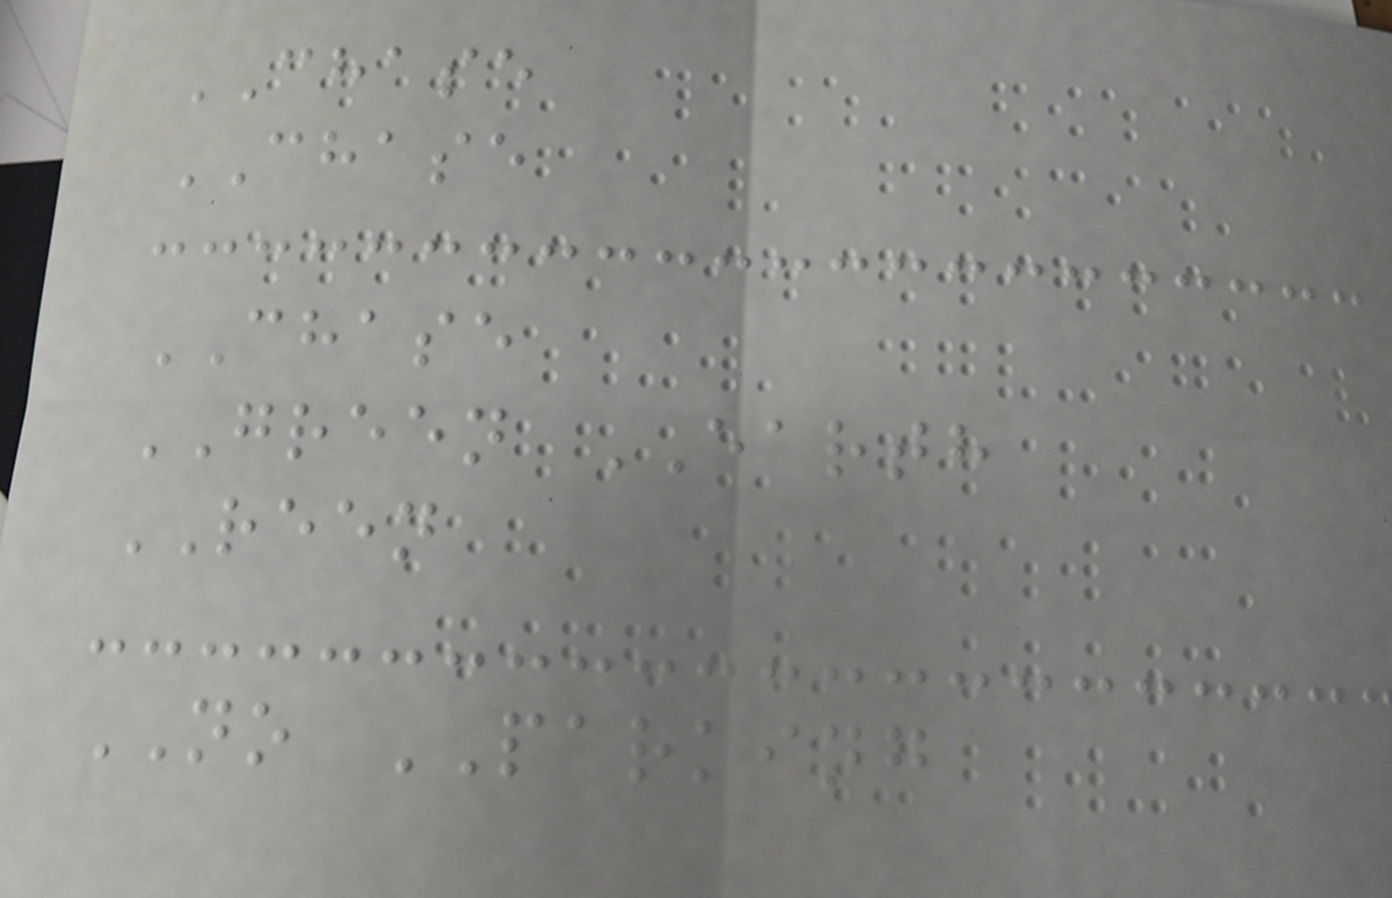CHASE
CHASE
CHASE
GREEN EARTH
REEN
NO PARKING
